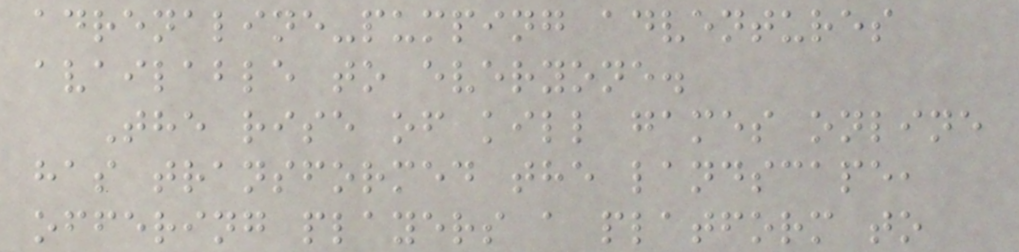adrenaline-pumping adventures
available to everyone.
The rise of kill games online
has transformed the landscape,
offering players a platform to
